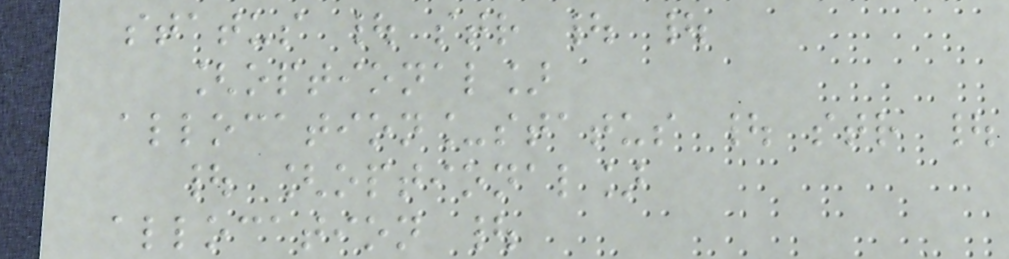status | str | |
[optional]
allocation_status | str |
| [optional]
allocation |
